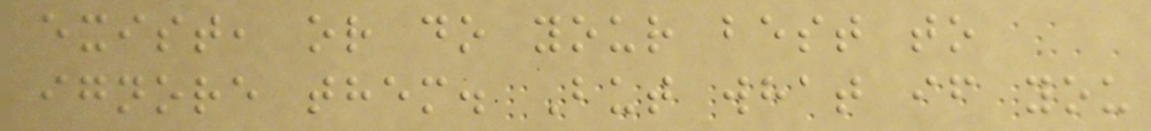exist, or do your best to
ignore them. But what if you
